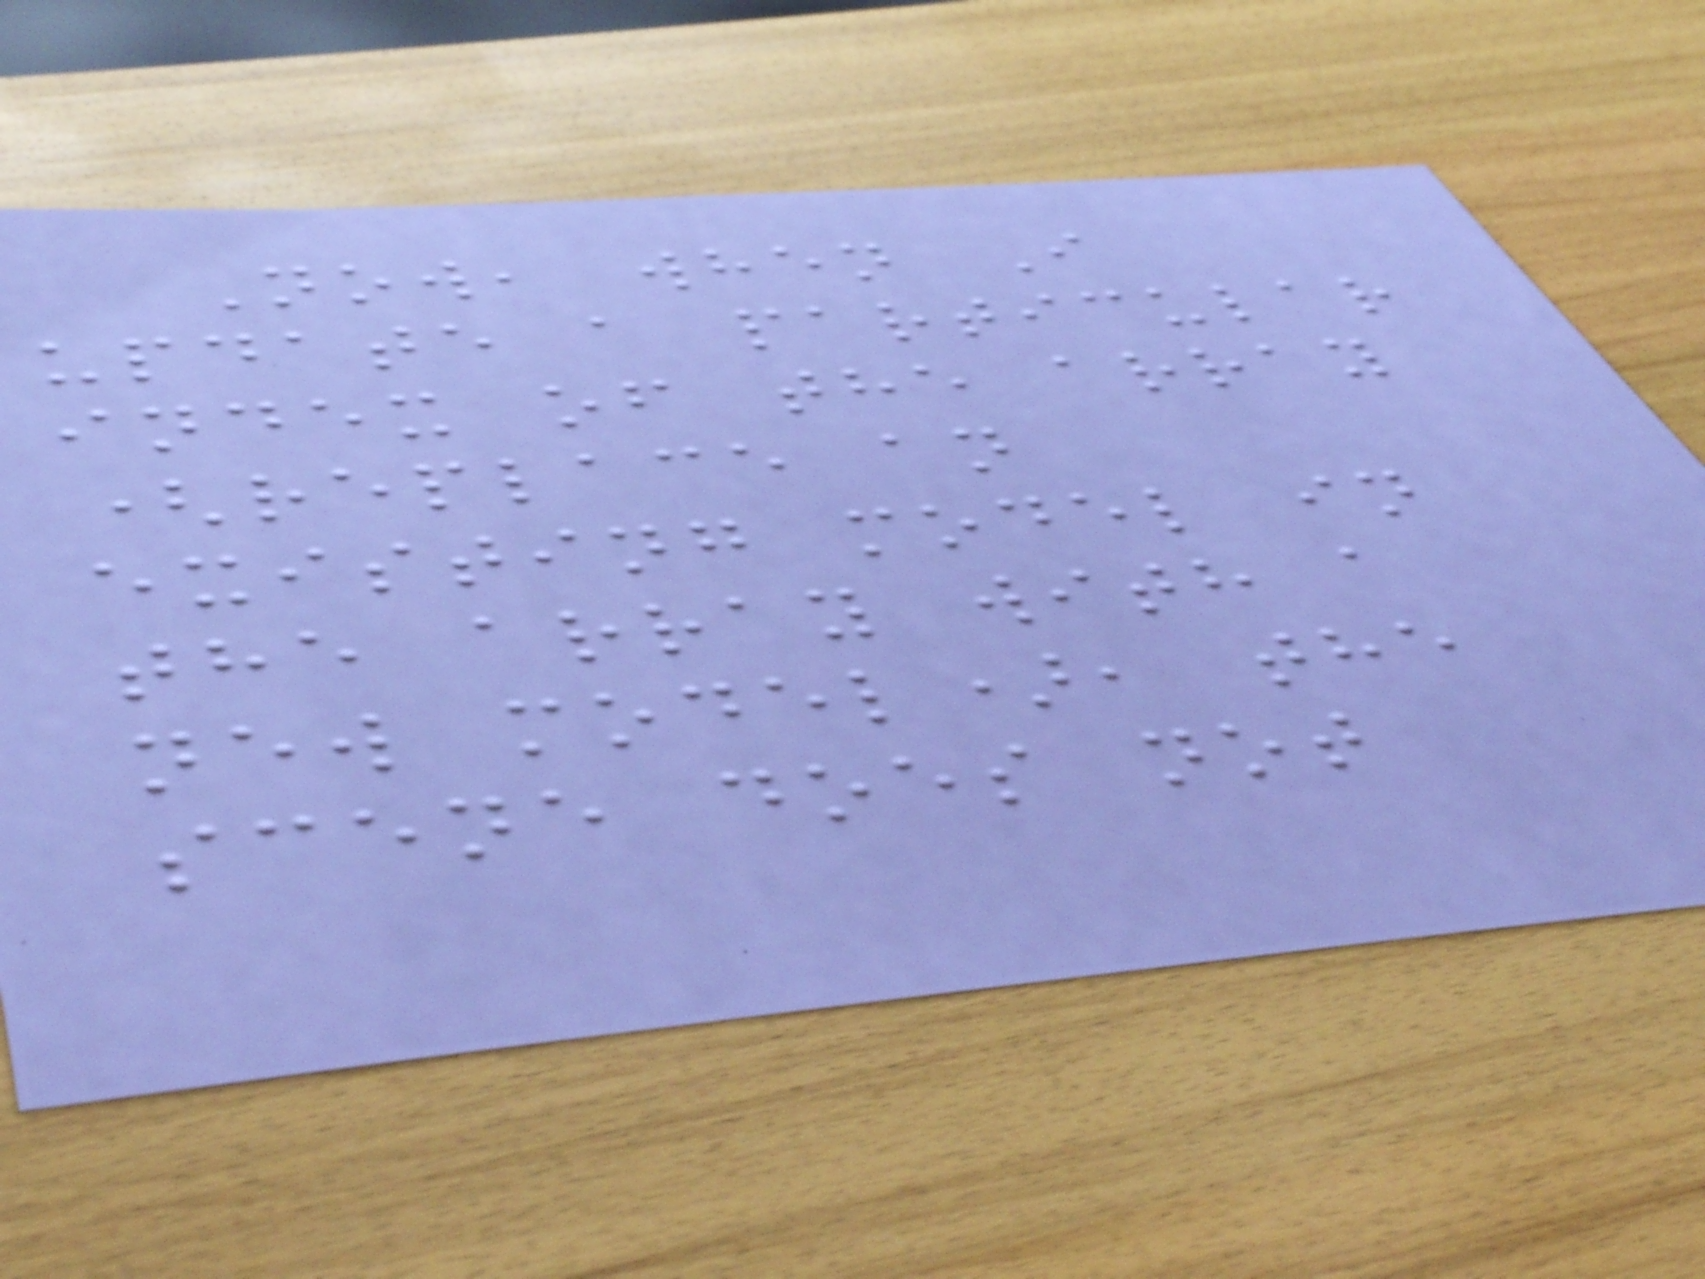Now, when I
update a particular
index of the array
(replace an
existing model in
the array with a
new model), the
scene does not
